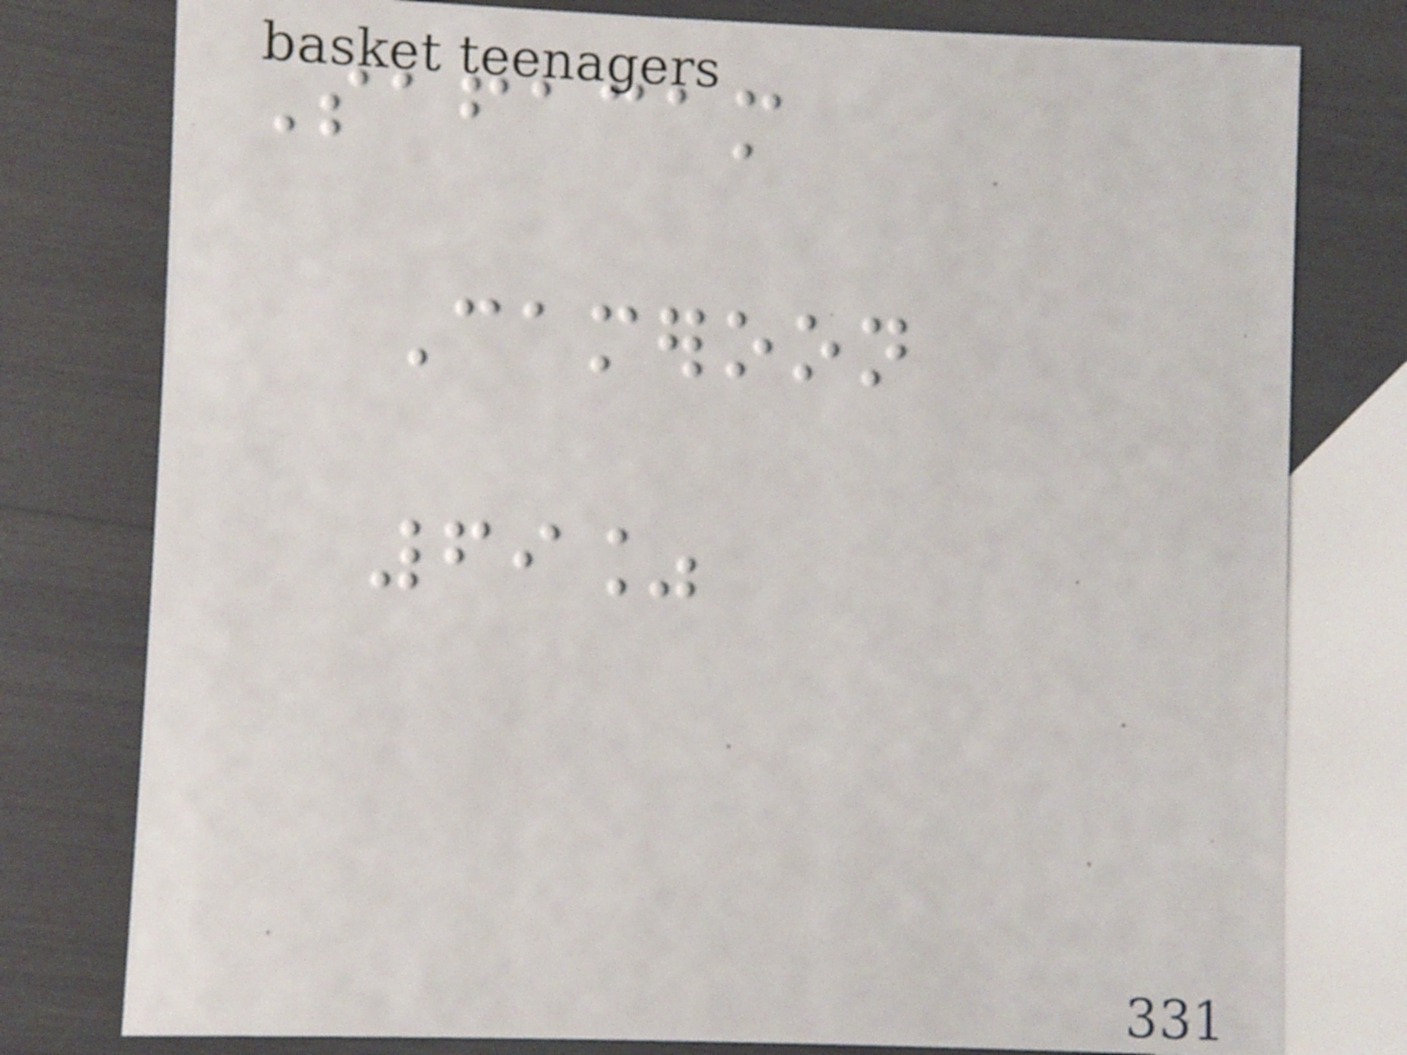Safacam
Cameroon
69%
